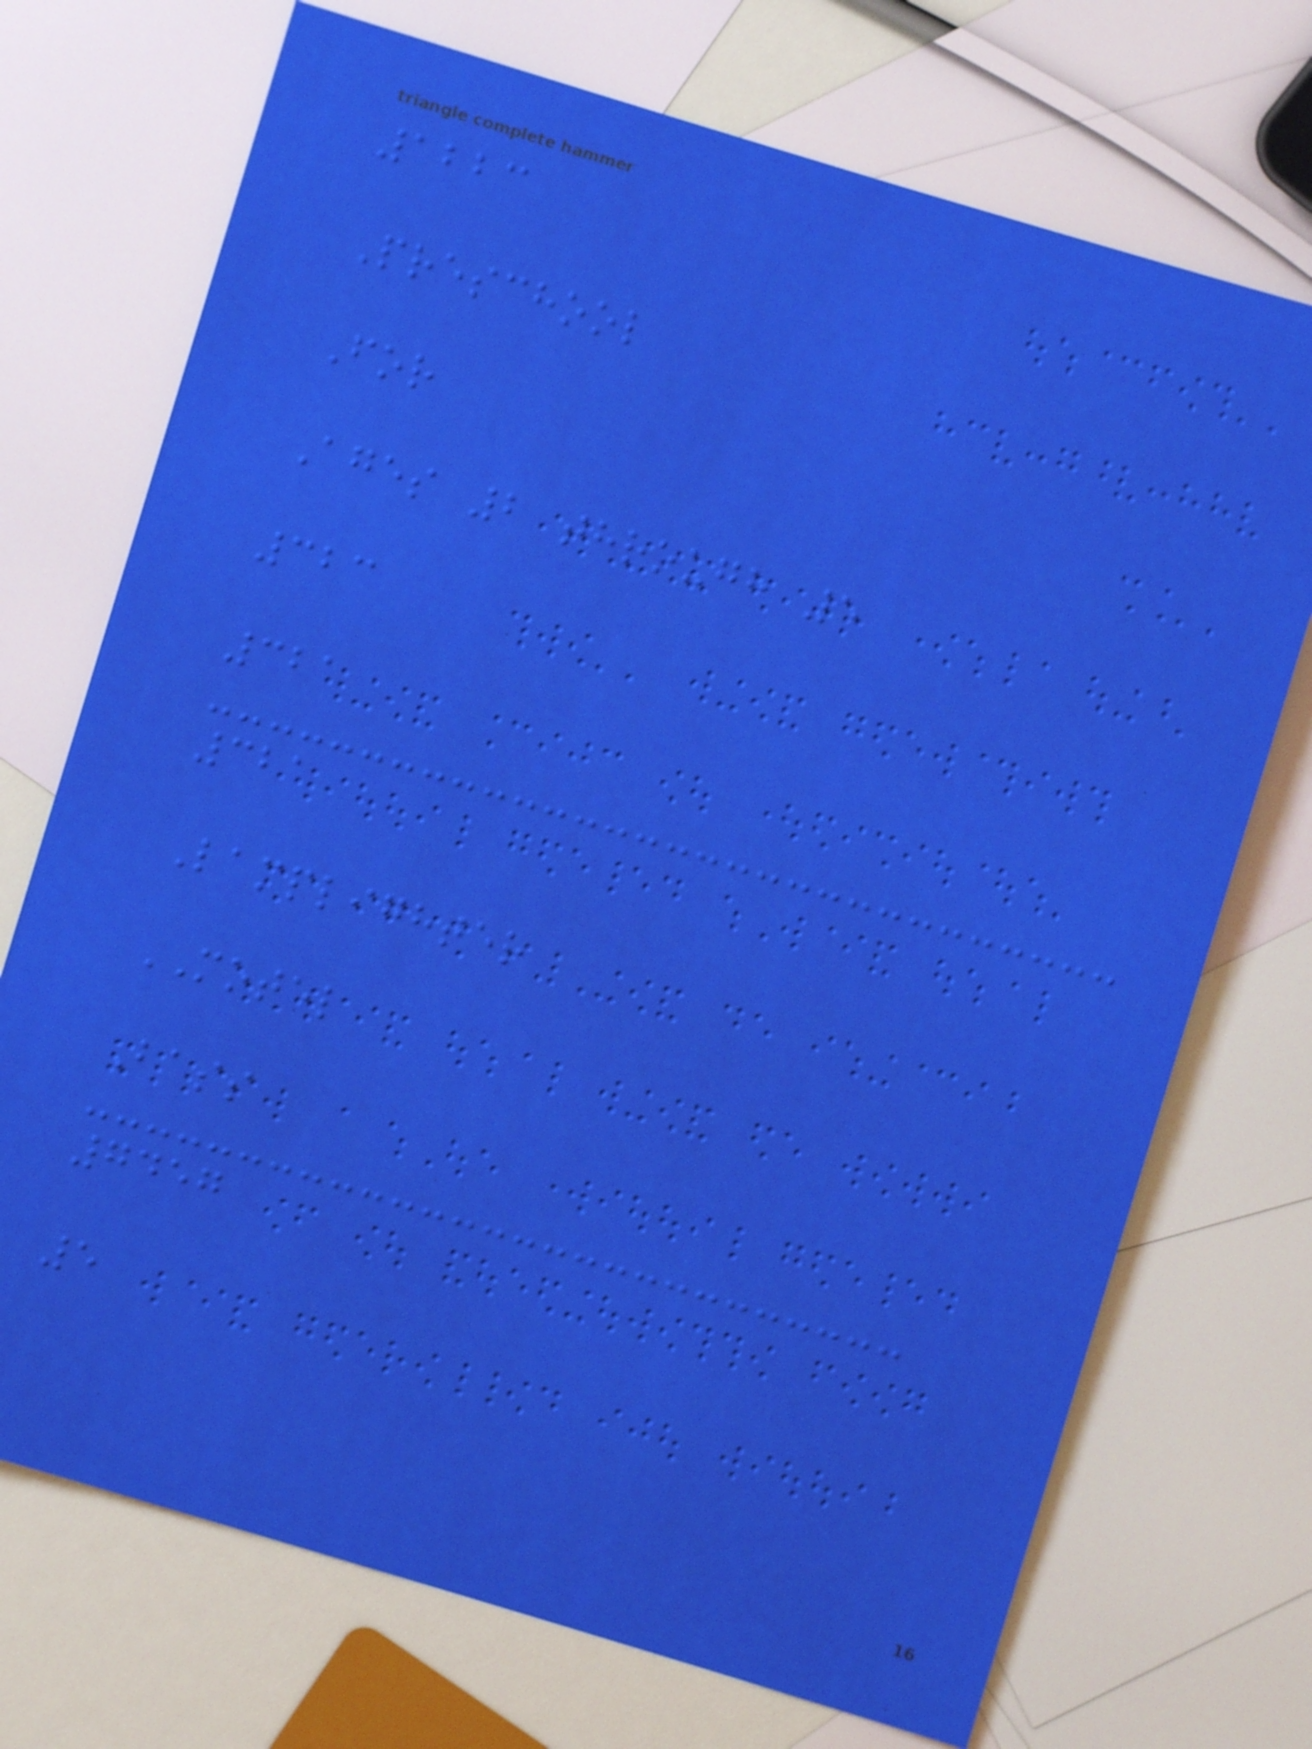1223
Preschool
For
Ages 2 through 5
323
321
321
Lamplighter
MOTEL
Bass
7457
5
